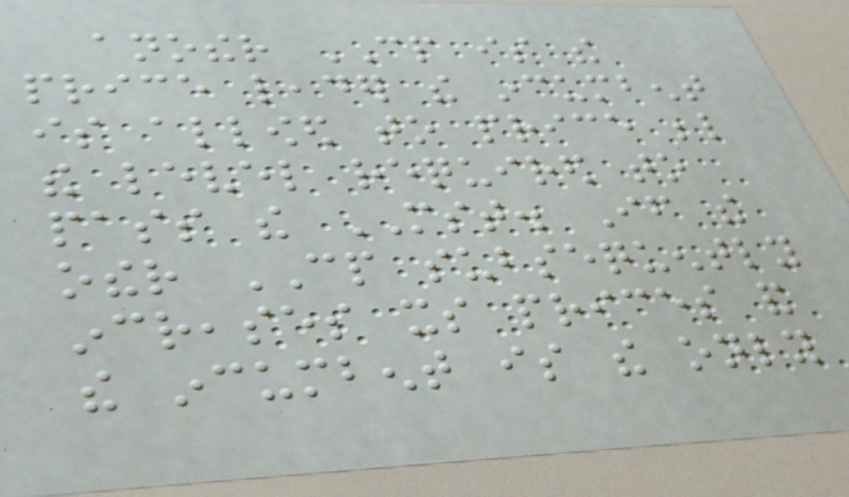another CP is the
price leader the incumbent
is allowed to price below
the level required to
pass the MST. If the
other CP subsequently
increases its prices and
the incumbent is the only
